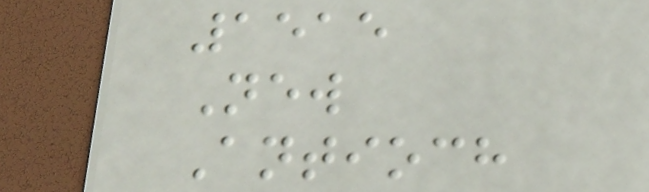1515
New
Antioch
